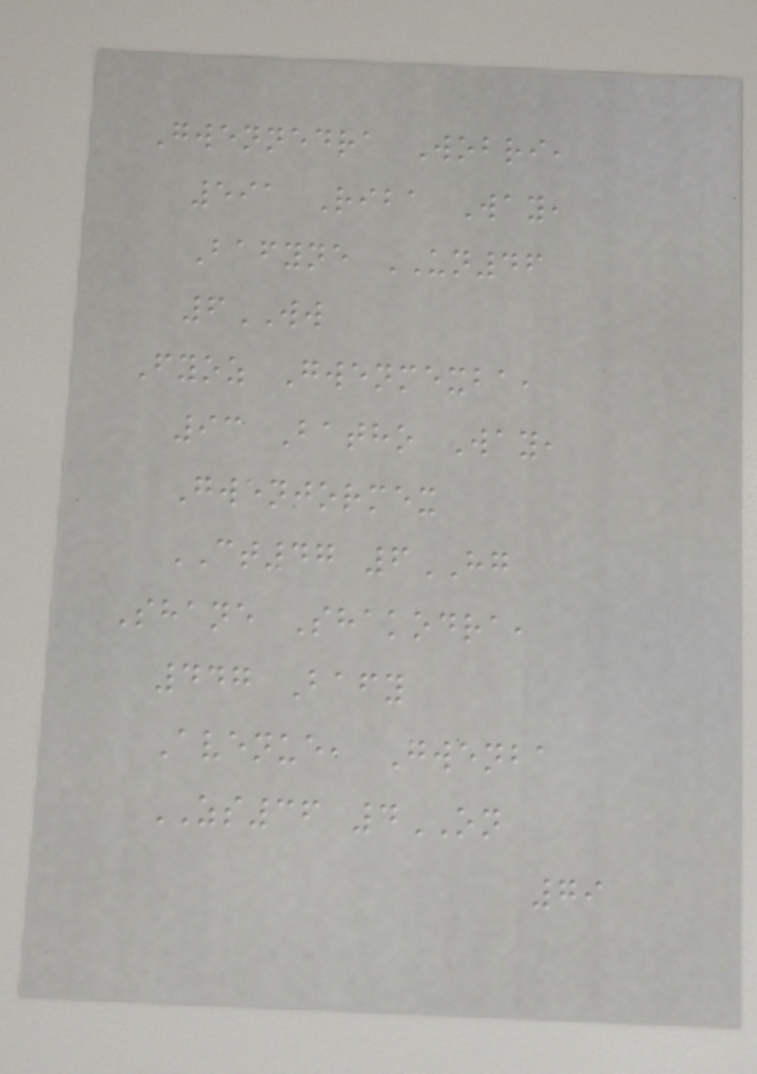Gwennedra Wobri,
591 Riba Way,
Bafyne UN46
6WW
Fyoz Gwenmexba,
93 Batho Way,
Gwenjormex
CT47 6HG
Shane Shakodra,
447 Bafy
Avenue, Gwenba
ZS36 4ON
79
